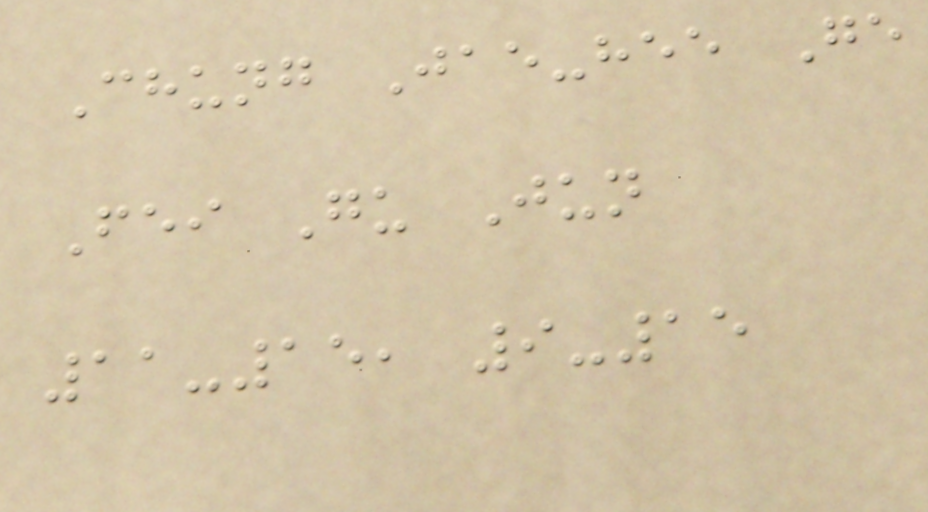Chung Jae-hee Ge
Fei Gu Jun
11-15, 9-15
